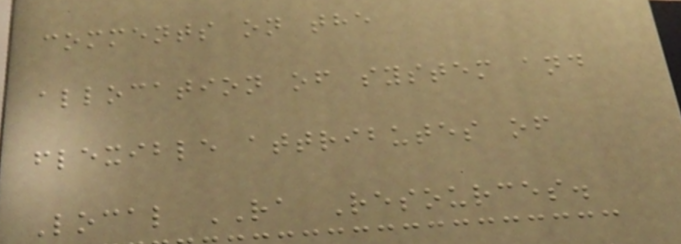comments on the
allocation of system and
flexible attributes of
Local RA Resources.
